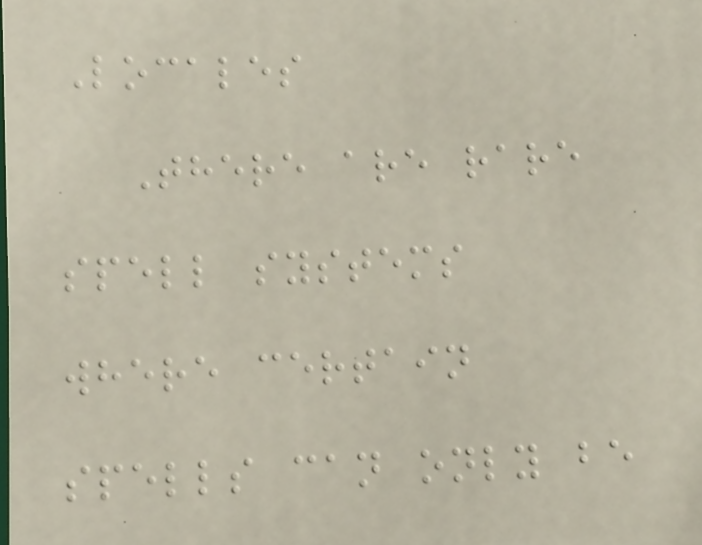Locales
There are rare
spell systems
where certain
spells can only be
